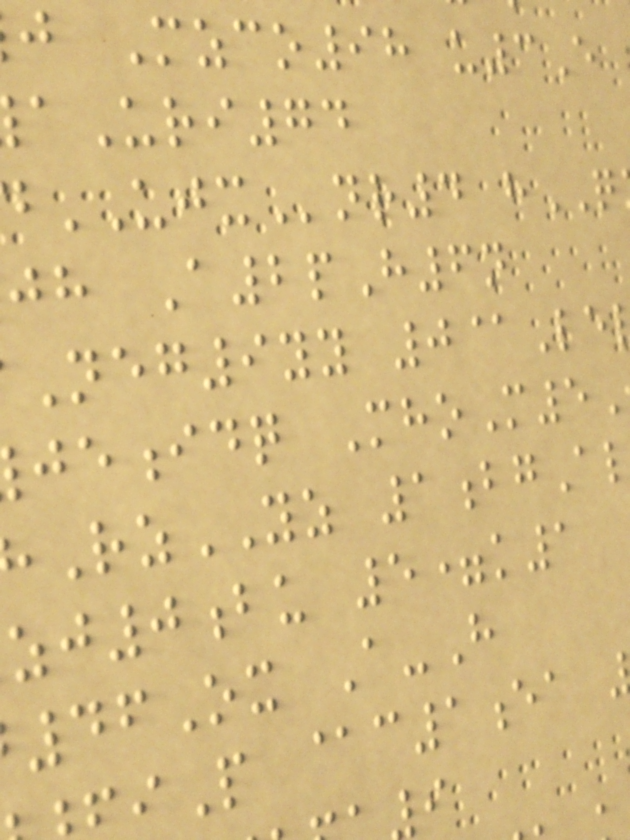j Mzco98 u3E
Uri74
UJXnr4 h
jh A2pH6n
Neg9yy 0@Le
idq MhoM5
RzYZ 1bgAl
zj0bu 5=k1
46Ox A-H
P @c1ea
